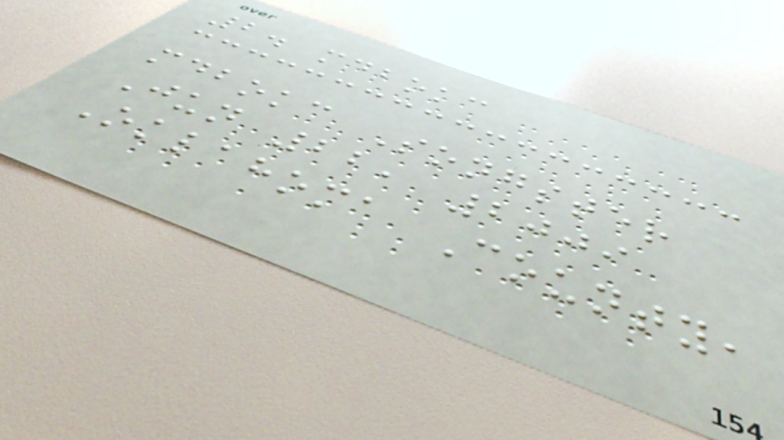2. mdbokc
mdbokc Songster
Jun 22, 2009
Oklahoma County,
